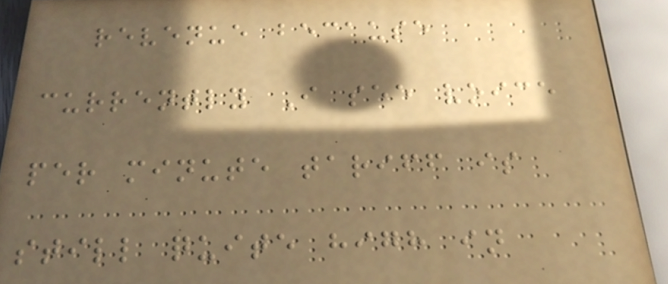revenue because
currently I see voice
per minute tariff is
still quite high in
